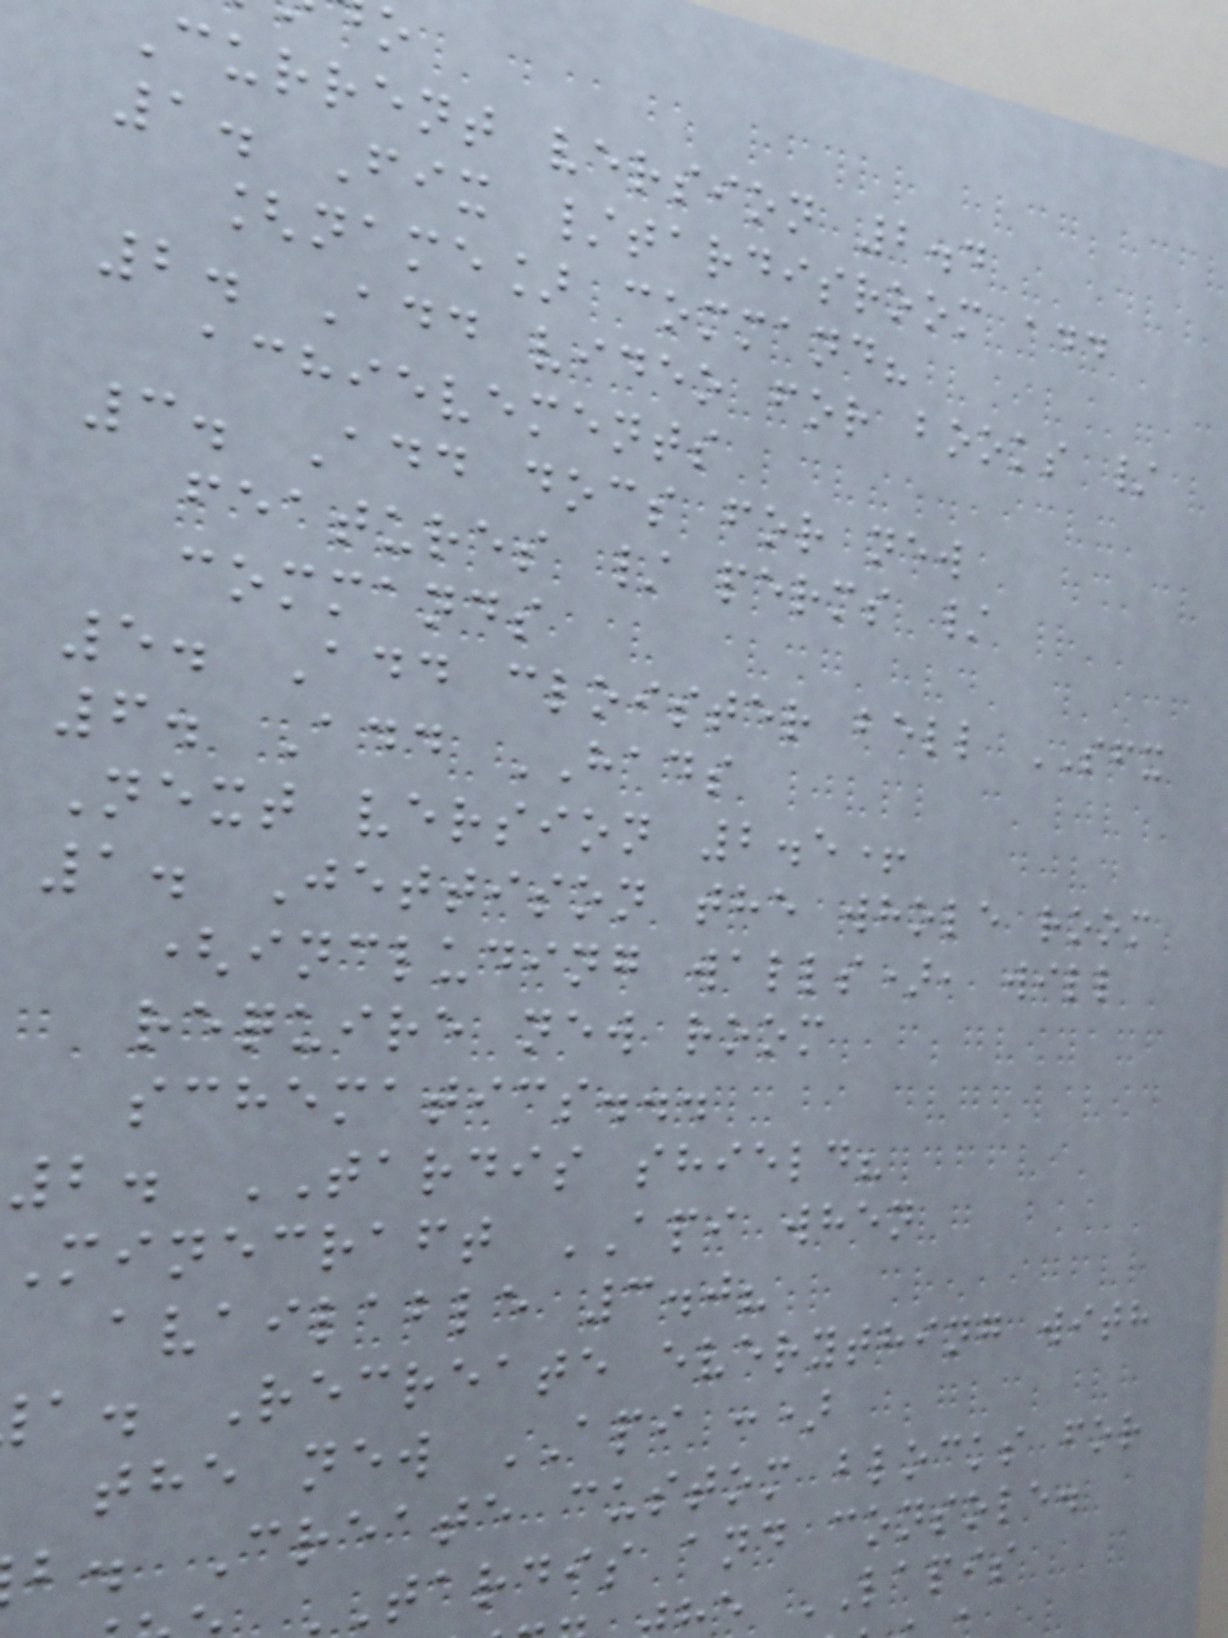Current version 2.4
1. Fix /tardisroom add
[name] command?
2. Add video for books /
achievements
3. Add docs for new
features / perms /
commands
5. Add cloister bell SFX
6. Add HADS
Next version 2.5+
1. Jettison the whole room
(including walls), will
require new room
schematics...
2. TARDIS shield?
Minecraft API when
available 3.0?
a. Recreate everything with
the new API :)
b. Create custom blocks for
tardis and console.
e LAPIS
